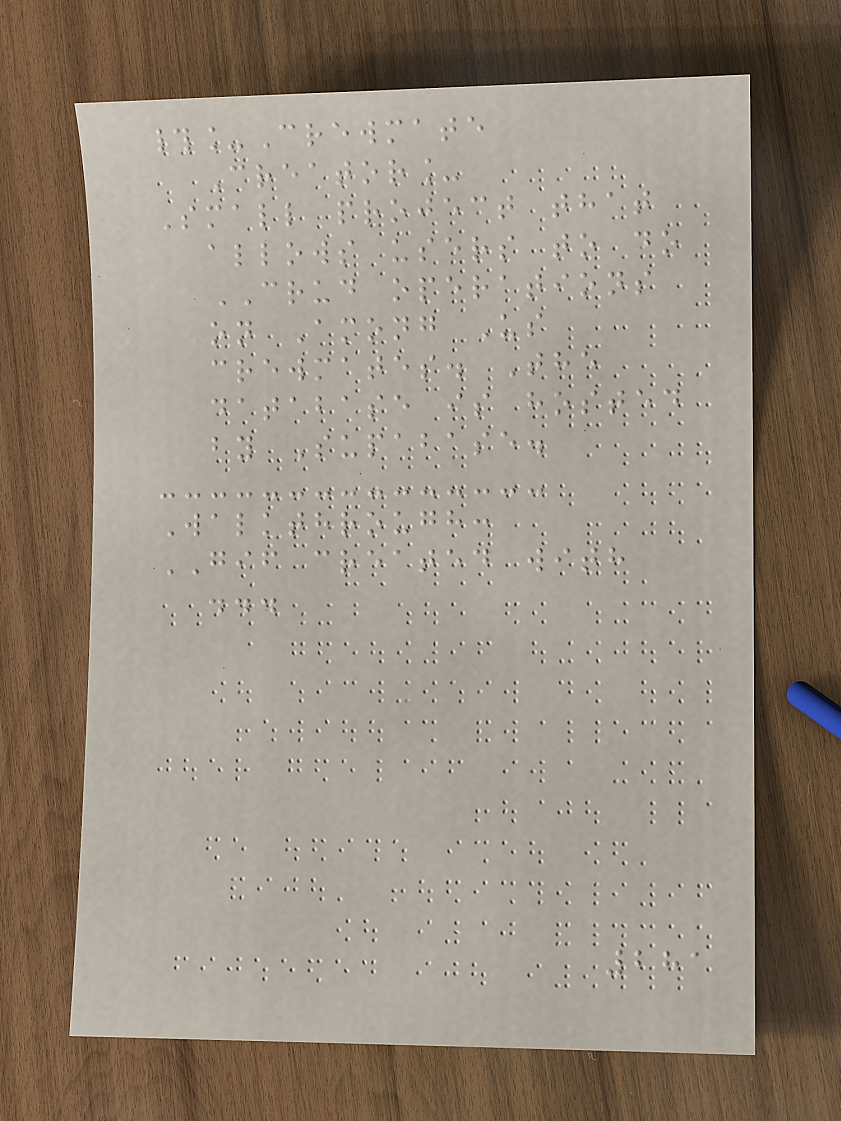#_Crewmate
Creator_
Small project that
allows users to do
CRUD operations
on Among Us
crewmates. The
database is hosted
by Supabase.
Walkthrough:
GIF created with
...
281
